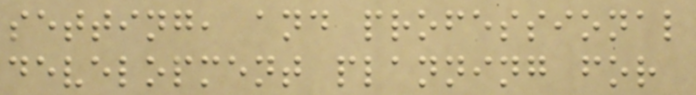setting, and professional
development planning for
